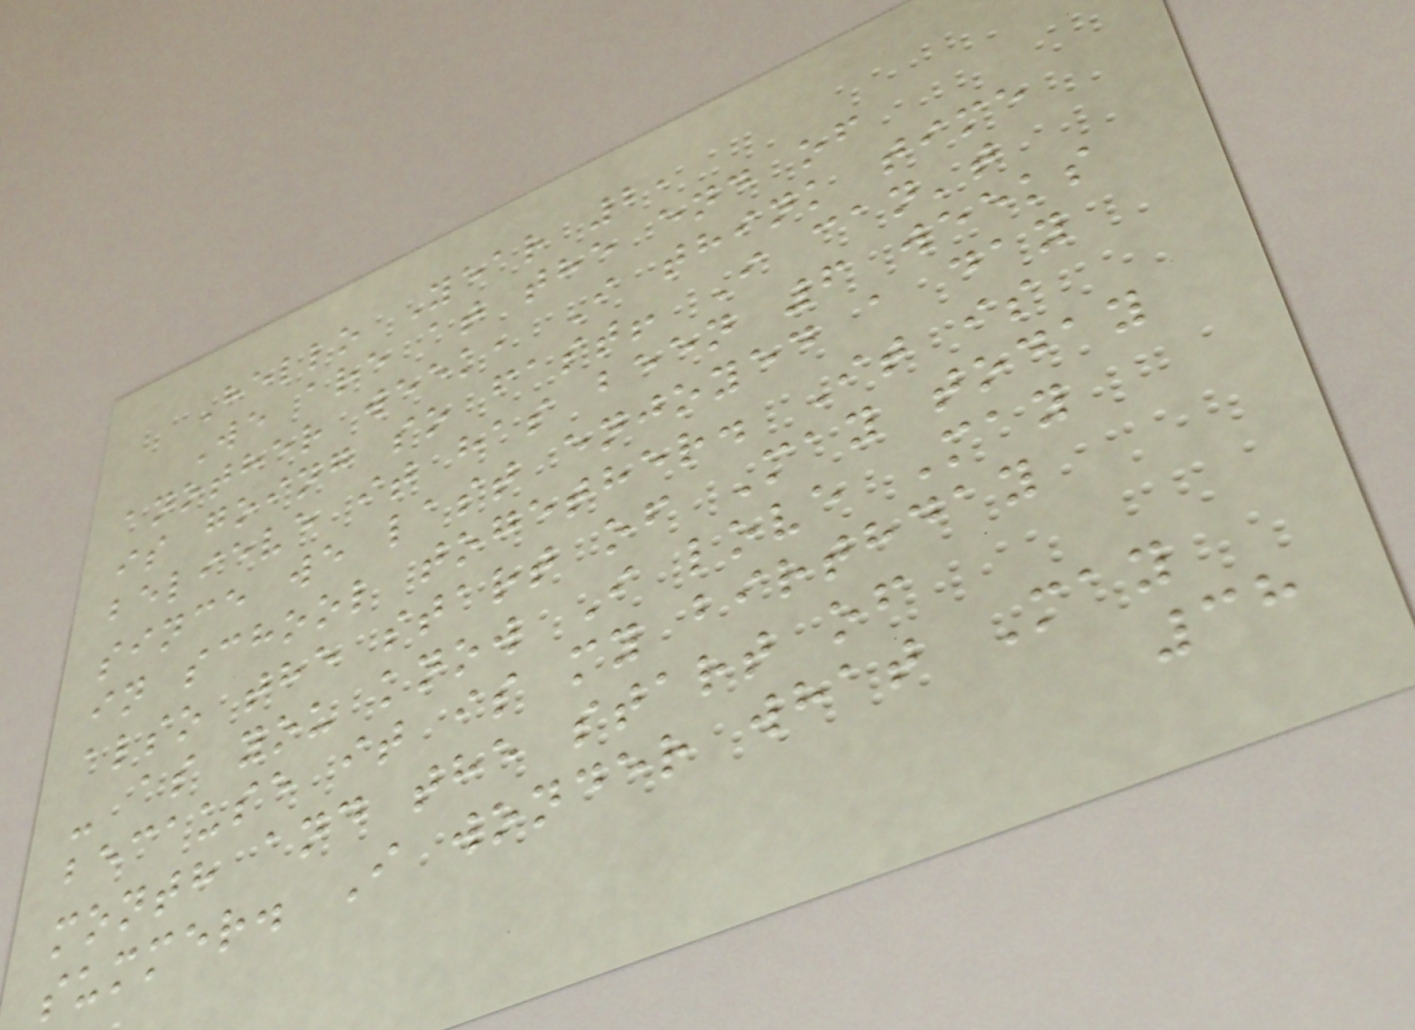Hello Year 2,
We are at the end of
another week, I think time
is going so fast! I can't
believe it has been 6 weeks
since we last enjoyed a day
in school together. It is
also the start of May today
- as you know I love May
because it is my birthday
month and the start of
summer. I wonder what May
38
